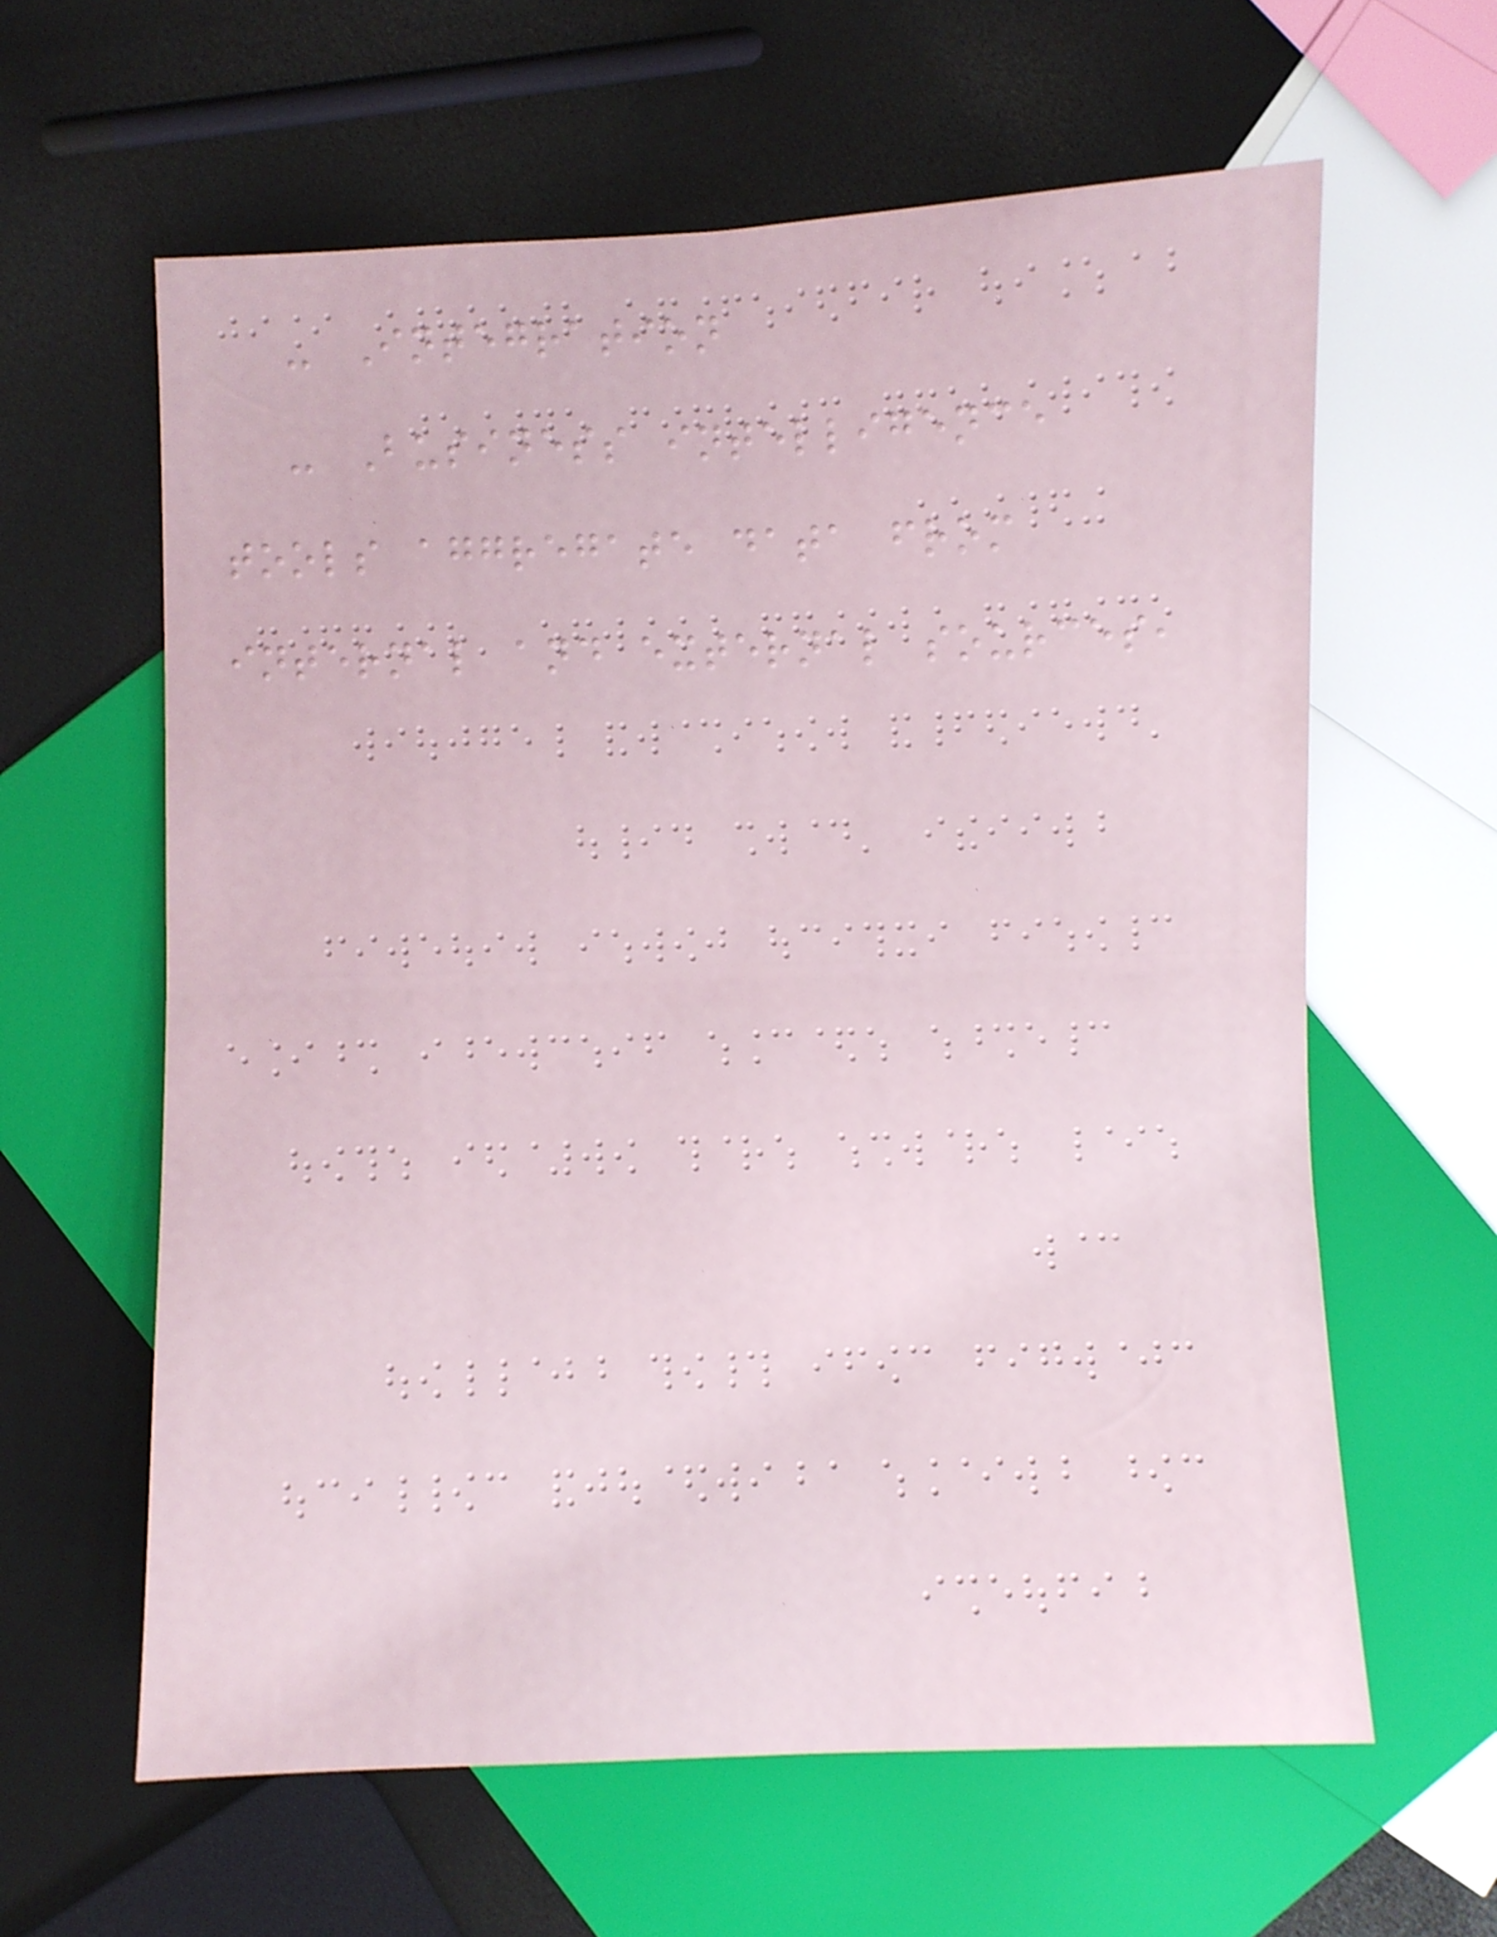- Integration
- Business intelligence
tools aggregate data from
internal and external sources,
